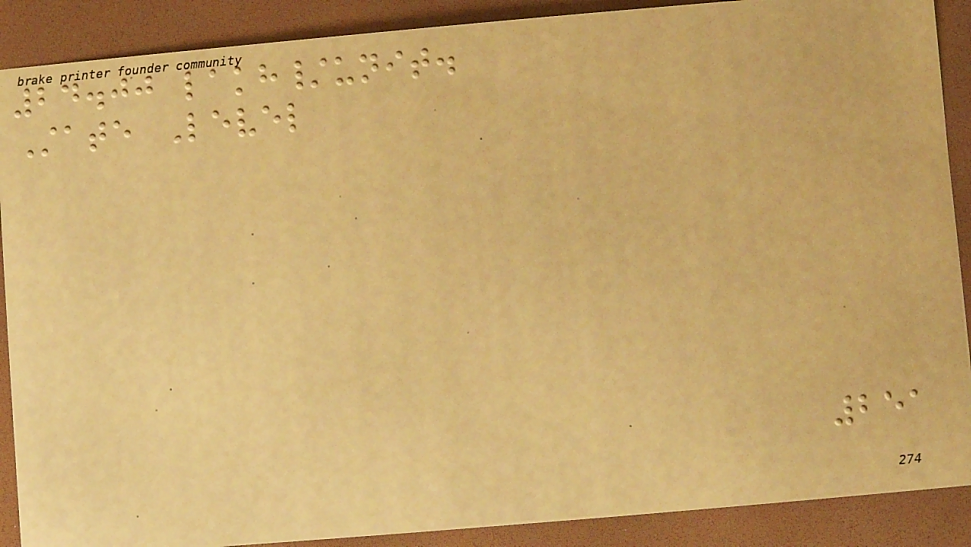24.00 lakh/unit.
State Level
251
